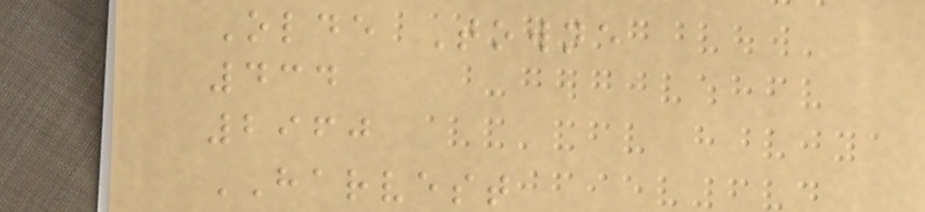Olde Towne
434
2960
HARVEST
